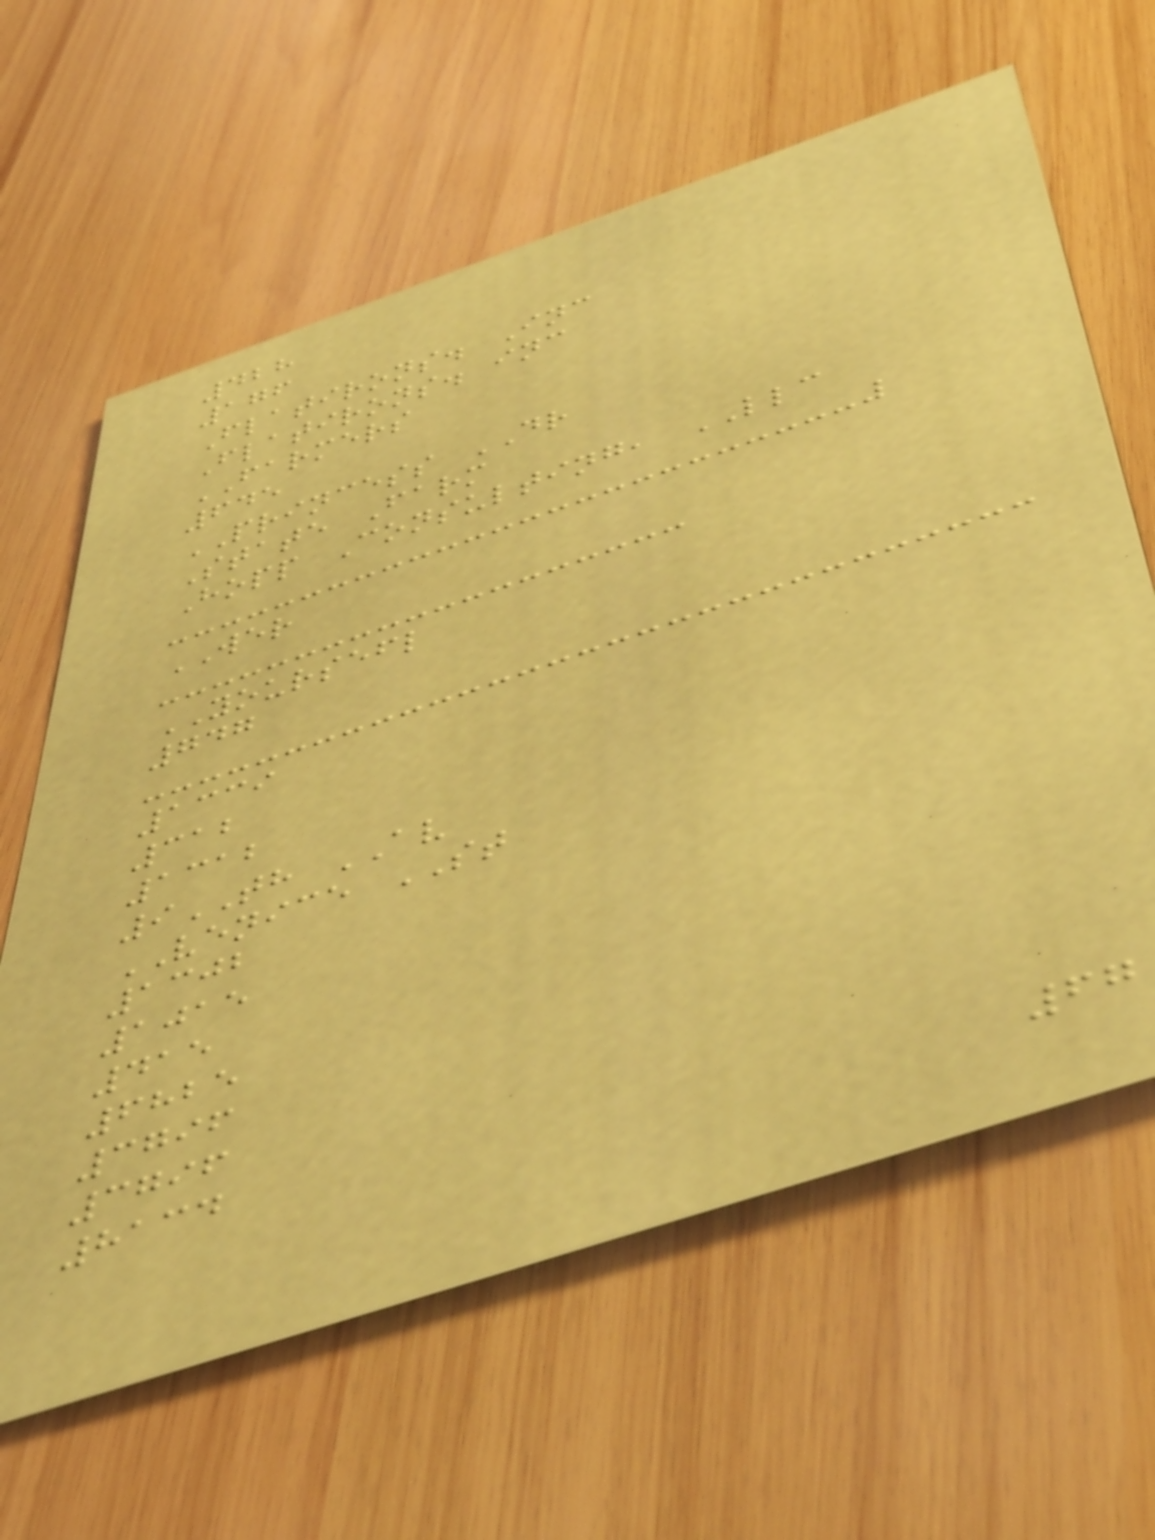428
176
Flatirons. Inc
Flatirons. inc
FARMERS
645
PRINCESS DR
State Farm
Hopp Consulting, LLC
WER
YOURSEFL
747
1339
312
1312
9TH AV
VENICE ST
1302
1015
415
6825
3796
3796
8134
67
